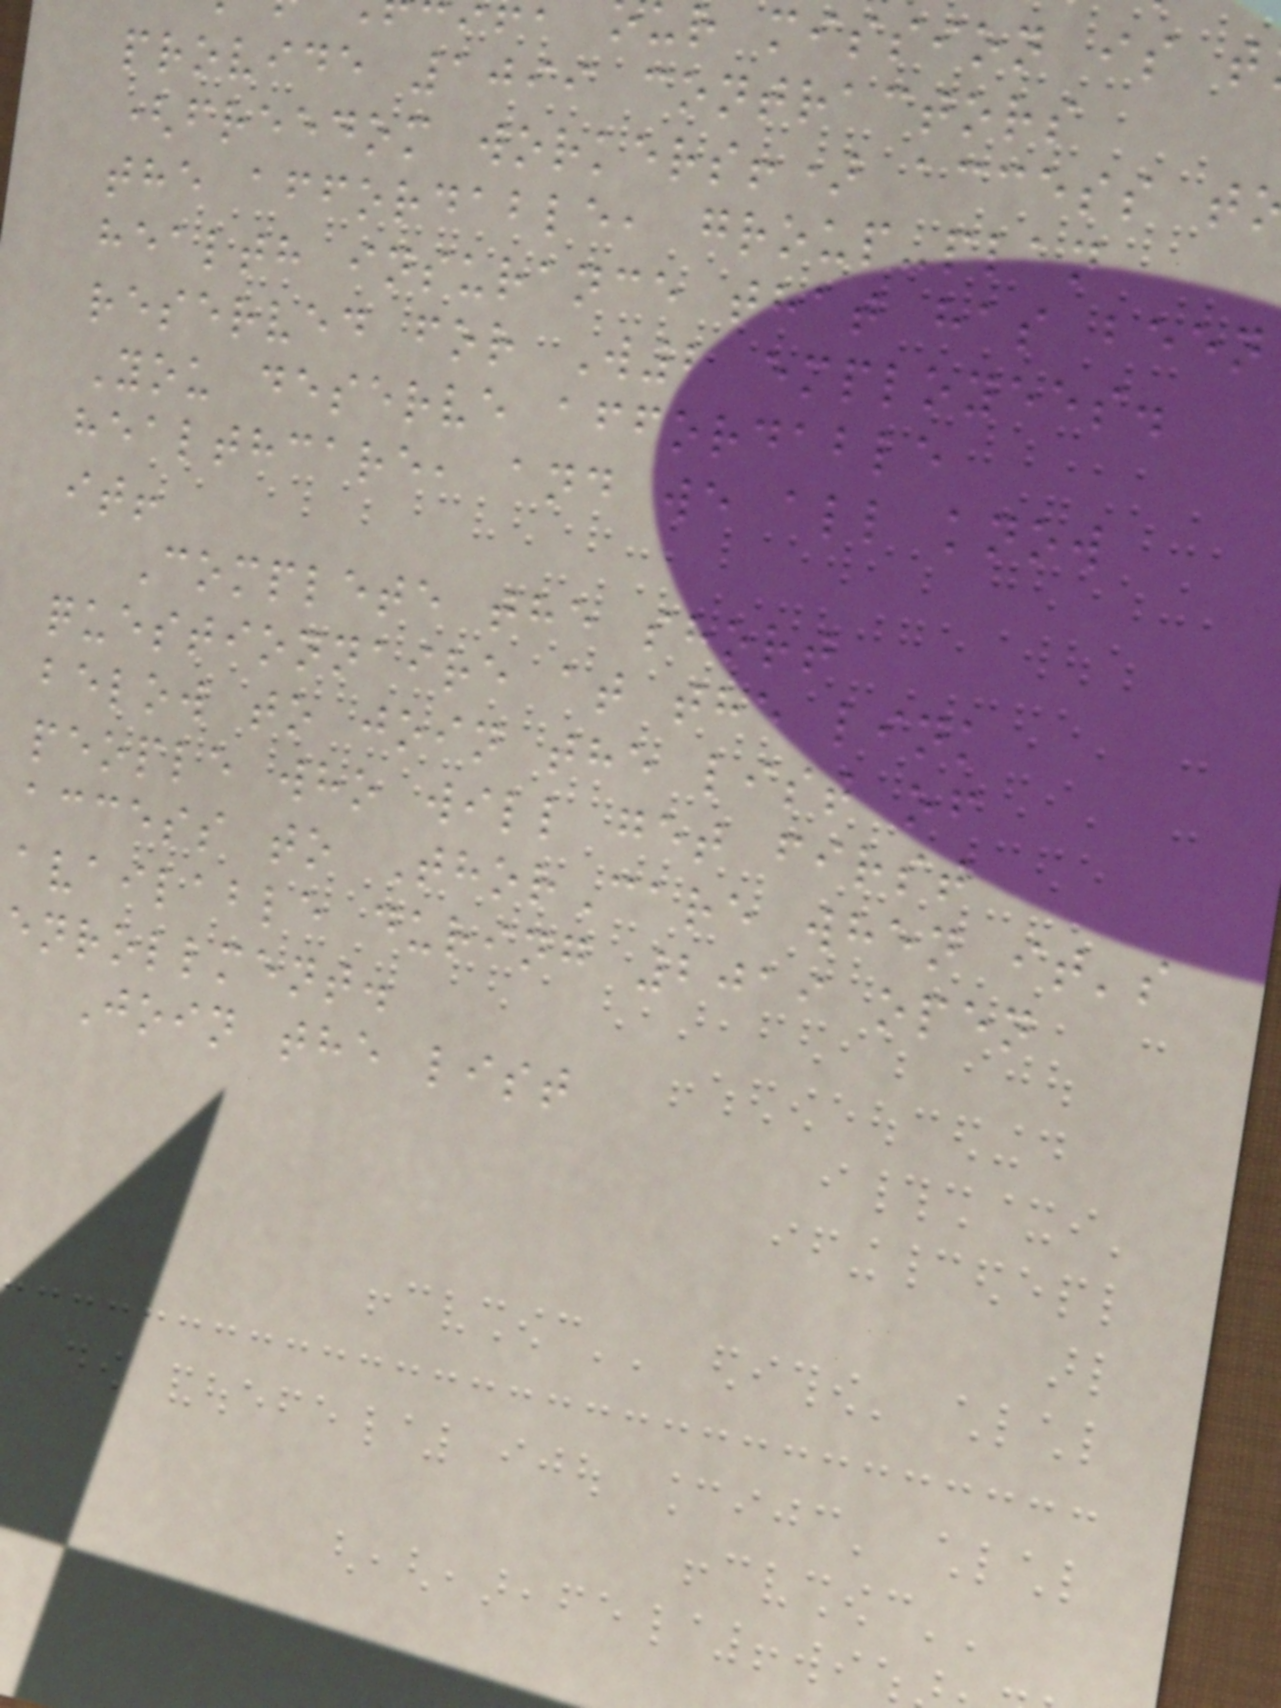r mission is t
provide 1099 contractors
(freedom workers!) access t
the affordable, group-plan
health insurance that has been
reserved for W2 employees.
You deserve affordable
healthcare, and we all know
it!
Complete the short
questionnaire at the link
below to join the list of
people who will get first
access to ThorCare when it's
available during 2019 open
enrollment.
Join the list
